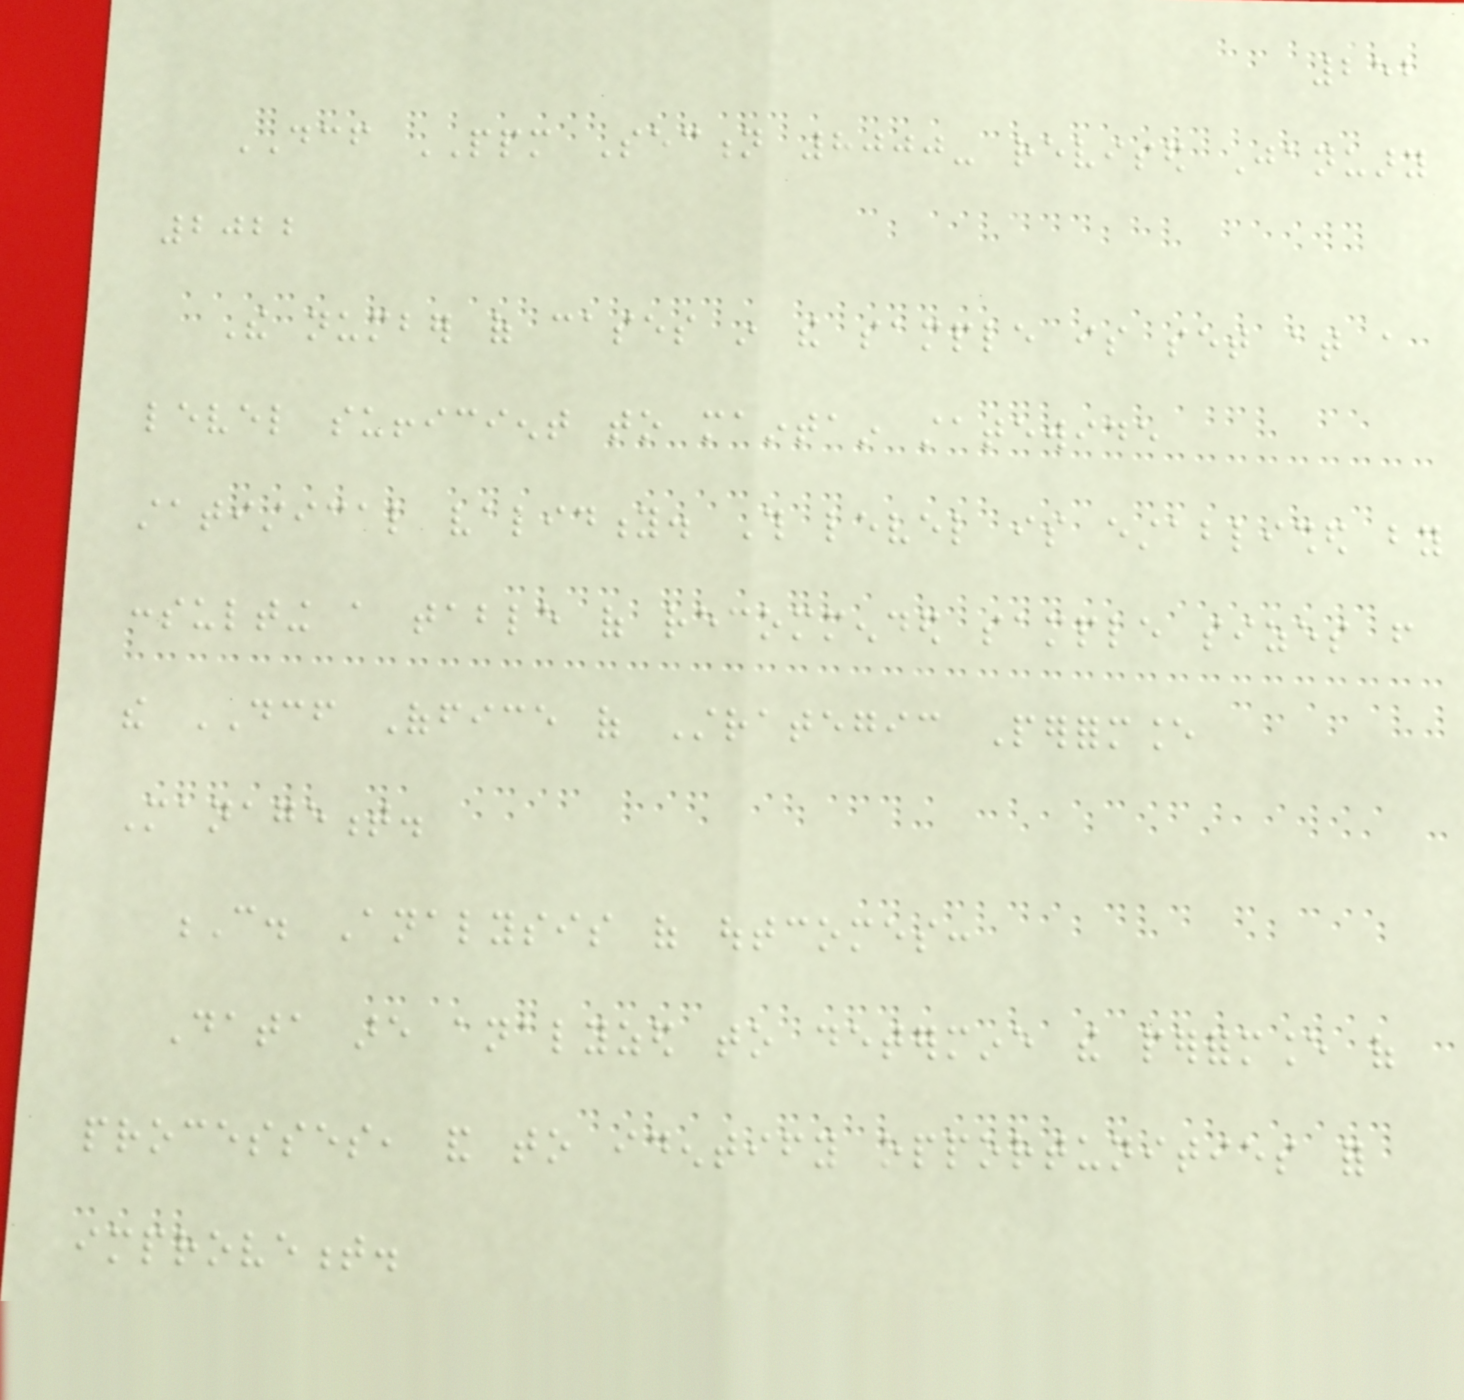252
DCF PPM Section 8000- revised January
2022
The number of cases in the sample is set at a
level sufficient to maintain statewide
statistical validity. This level is established by
consulting a table of recommended sample sizes from
the DCF Office of Strategic Performance
Management.
C. Analysis of outcomes:
Data are analyzed to determine the performance of
processes, and to identify opportunities for
improvement.
